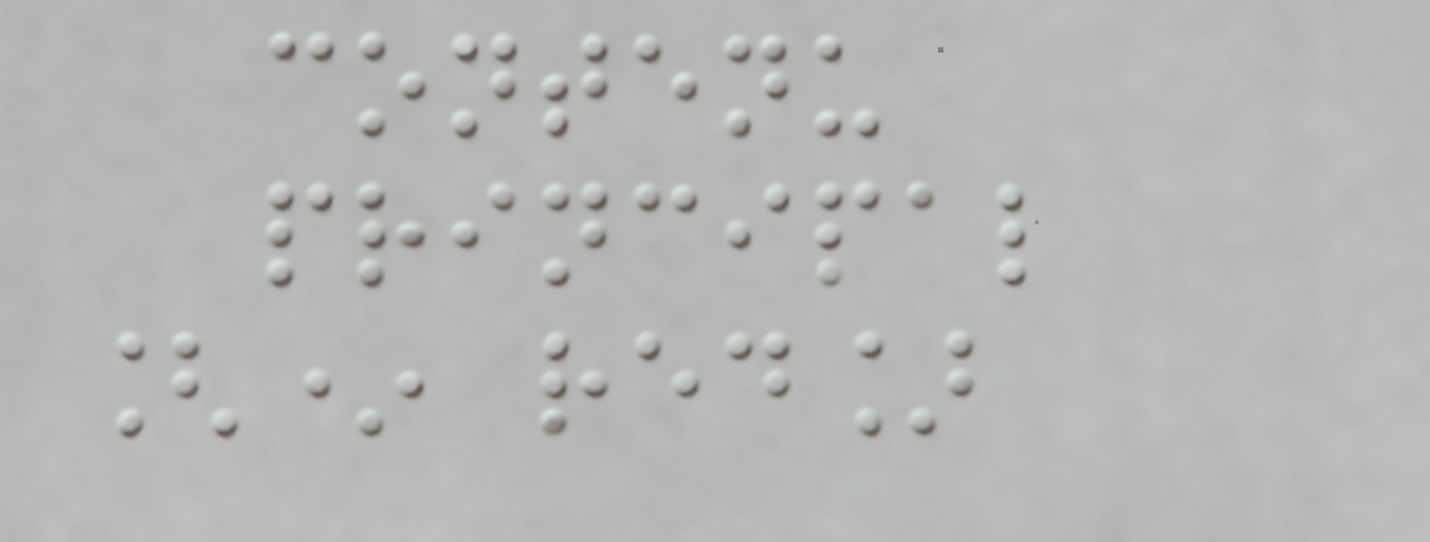contenu
principal
[* red]
